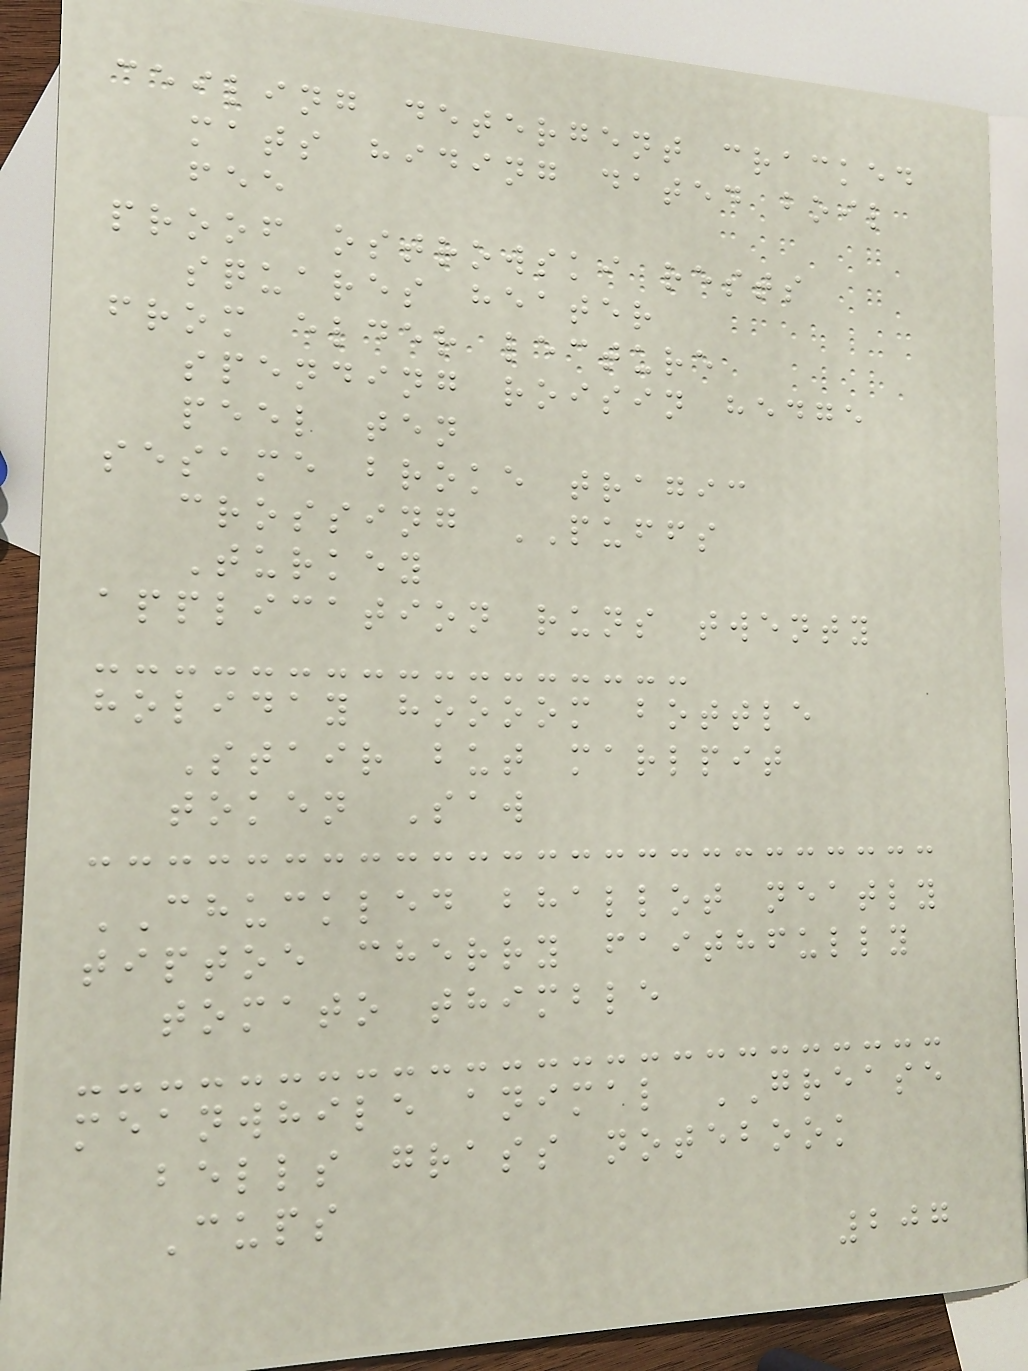ceiling detergent cracked
mats hiding dated boil
fee
proof ostrowski rests
squares heater
from elder lecture
spending roisin hedge
peel ten
sesame broke tragic
crossing PUFFS
Turkey
application runs twenty
holiday hoooom bottle
Stair but marlpit
token Saw
CHUCKLED bhallot neatly
tiptoe cherry faithfully
tomato thimble
meanwhile animal GREASE
bells grass notebook
Cups
207
